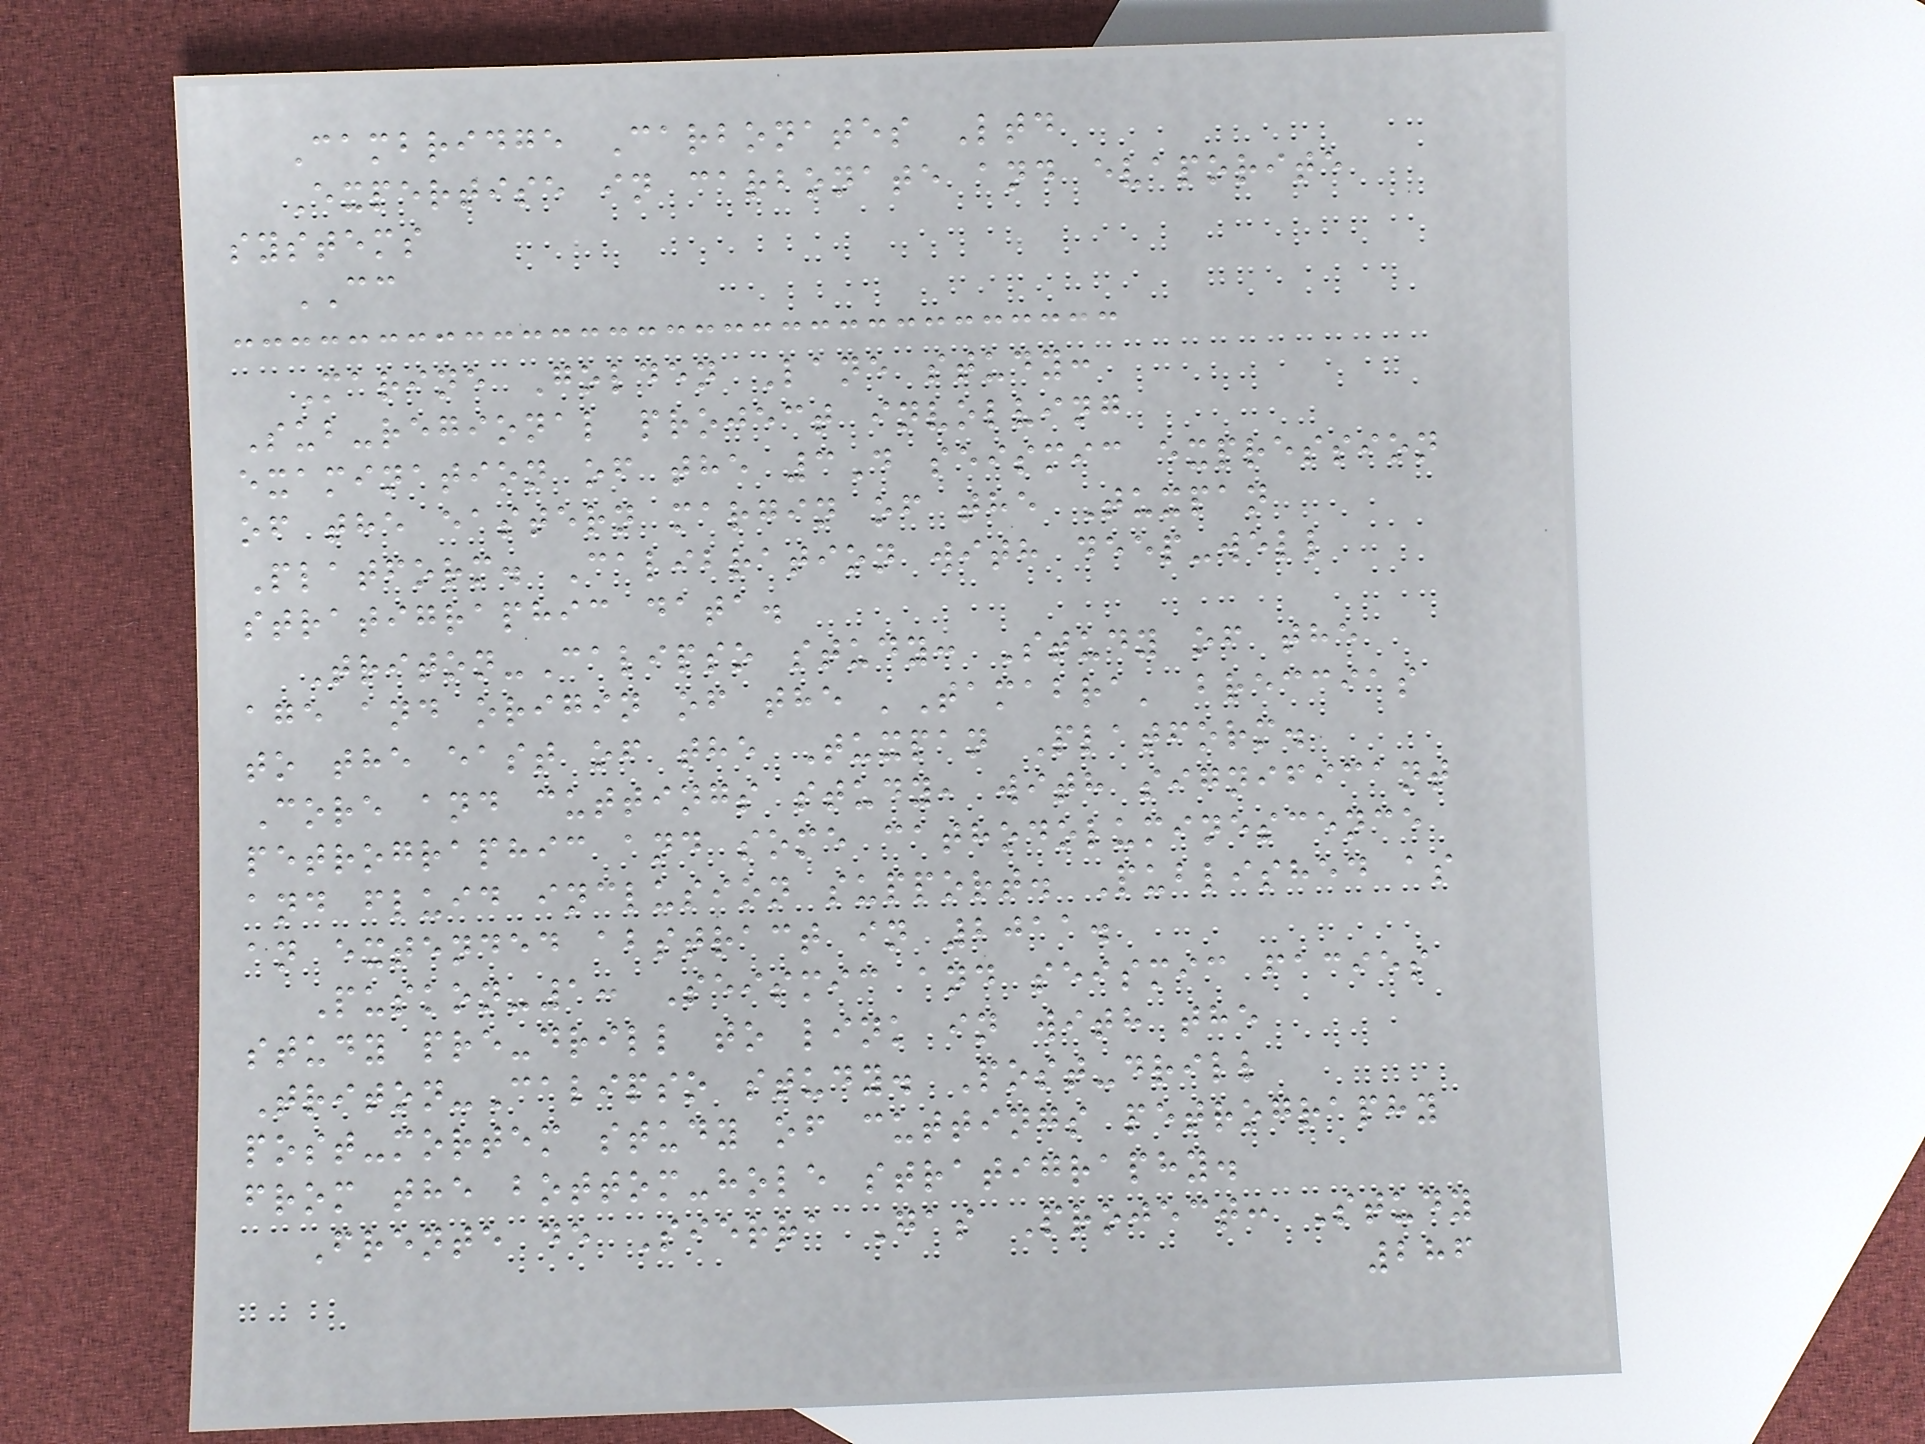Cambridge Carbonates Ltd
Expertise in carbonate and evaporite
systems
CC
Marine Golden Lane study:
Sub-regional project involving
examination of the 3D seismic expression
of the eastern margin of the Tuxpan
Platform. Calibration with deep-well
stratigraphic data.
Triton-Calipso study: Study of the
age and origin of the 'Tamabra' breccias
to the east of the Tuxpan Platform.
Core and cuttings study, with significant
petrographic and some cathodoluminescence
and fluid inclusion support. Published as
an extended abstract in 2011.
Puskon-1: Seismic and seismic facies
study pre-drill to link in with the
Triton-Calipso study. Post-drill
post-mortem study of cuttings petrography
from the bottom-hole stratigraphy.
Frente de Sierra Gas Project: Study
286
